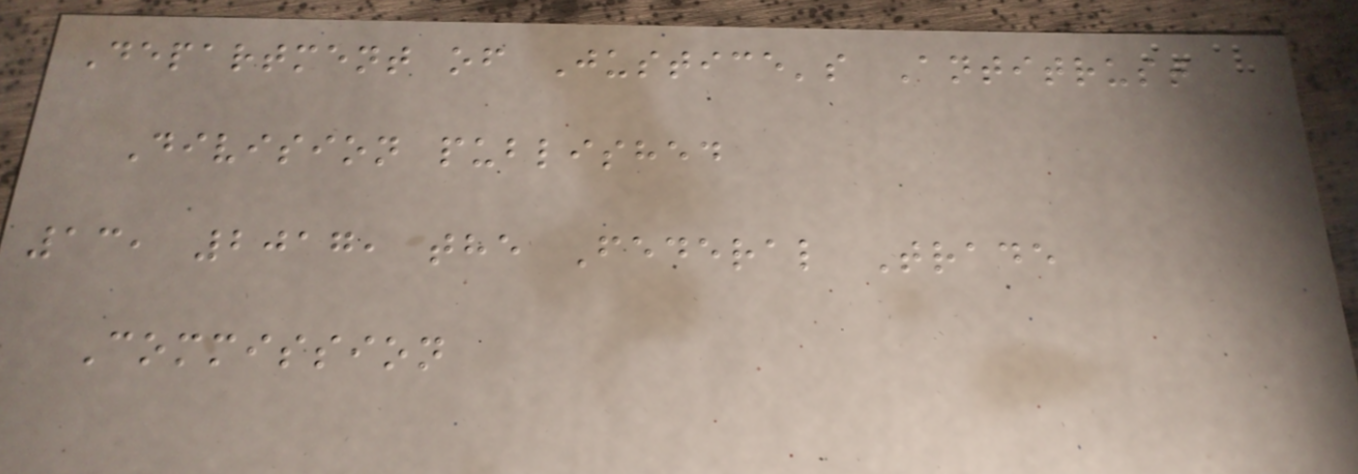Department of Justice's Antitrust
Division published
13, 2017, the Federal Trade
Commission
